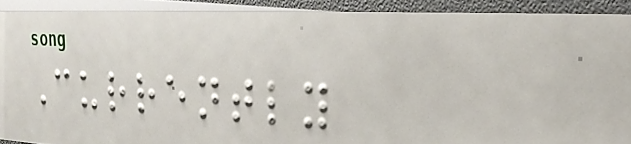Currently
